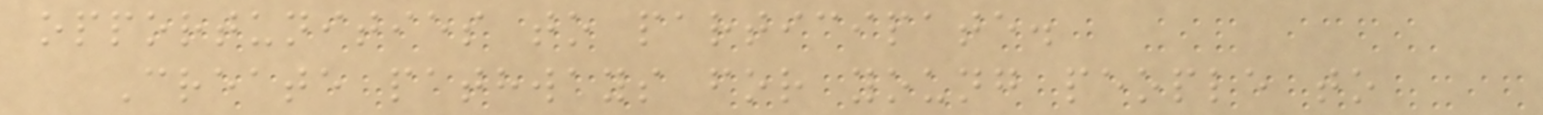opportunities to participate.
Create pathways for young people to
